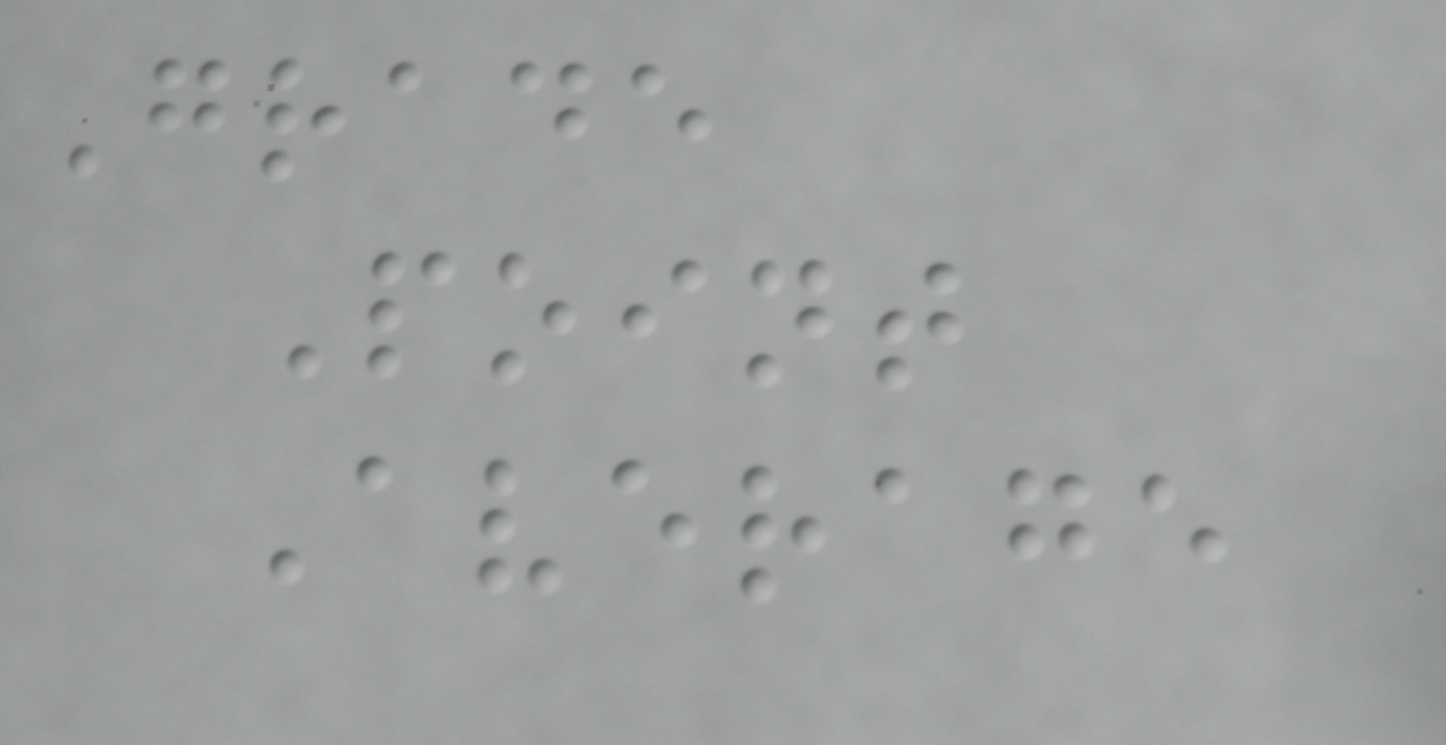Grade
Point
Average
